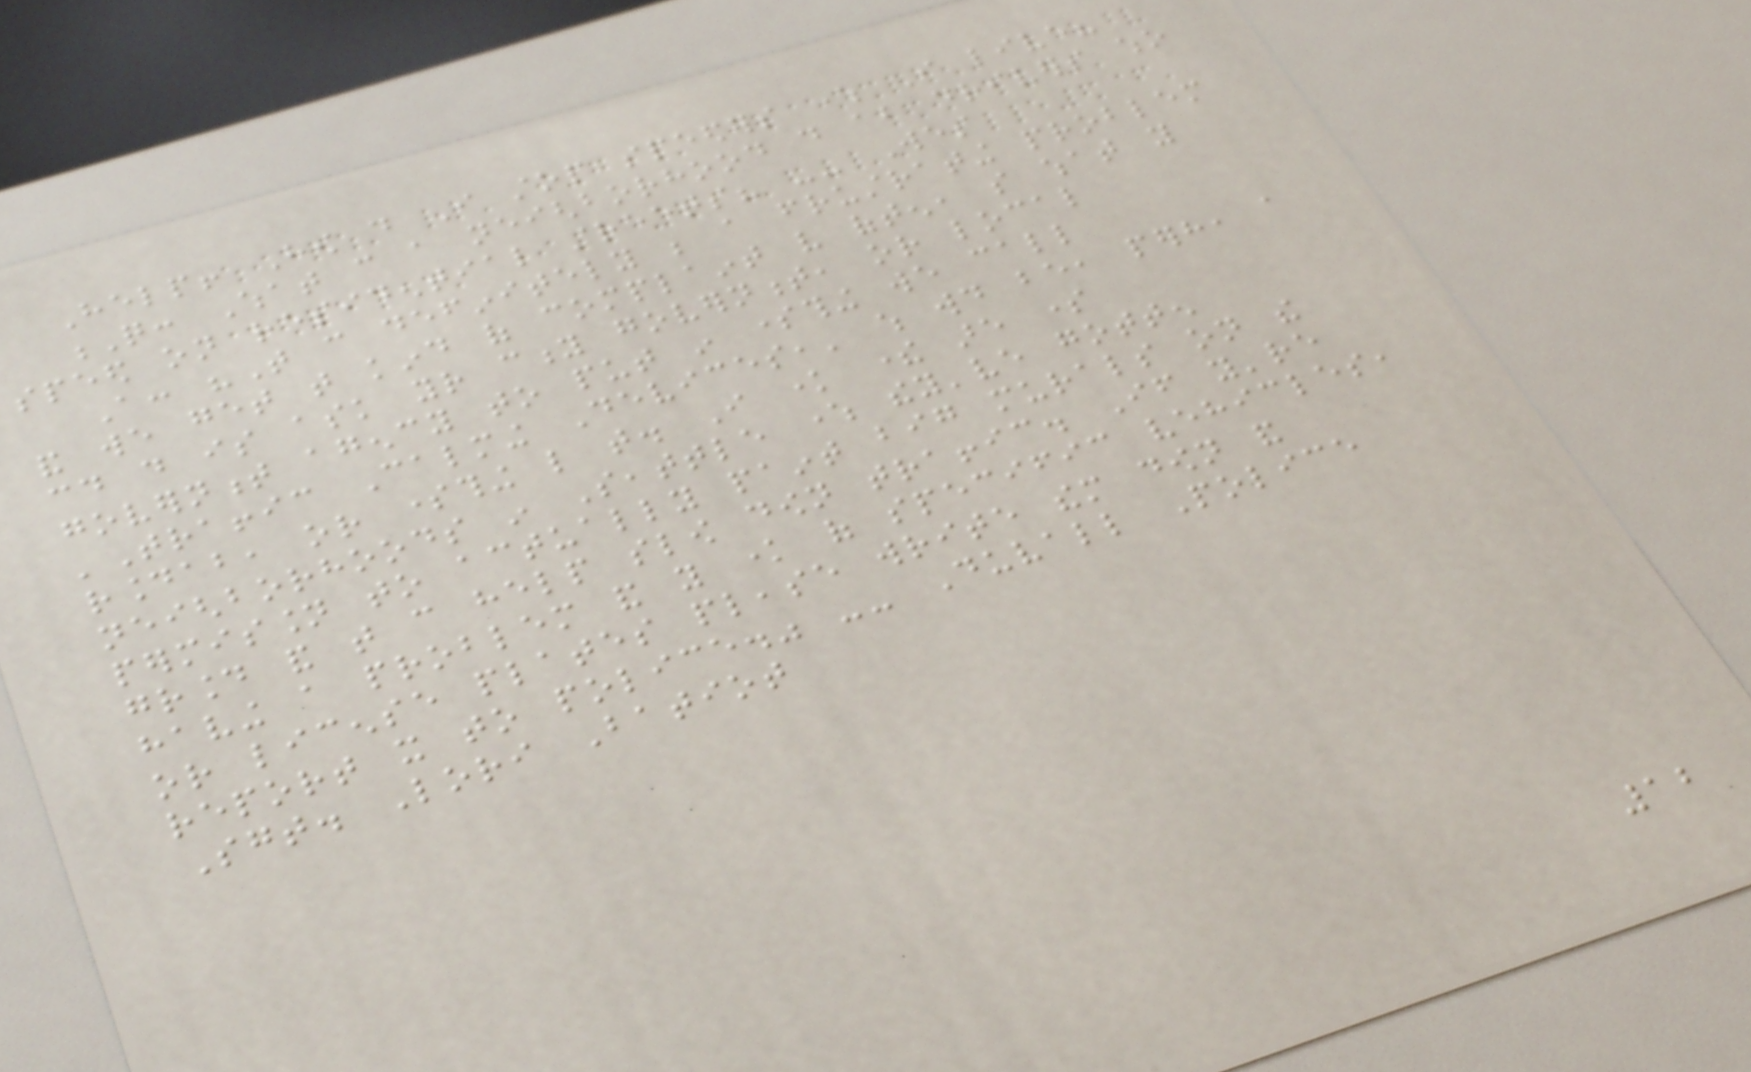Help! How do I stop speeders where I live?
Q: What can a neighborhood do about drivers who
speed on residential streets? -- Wes
A: "That can definitely be a frustrating problem
and we get that kind of complaint very often, so what you
could do is ask your city government, or local
government agency to put in something we call
'Traffic Calming Devices,' which would be, perhaps, a
roundabout, or something like that. I know there are some
neighborhoods in Seattle where they've gotten
permission to actually paint big murals on the
ground and that can help slow down traffic. If you're
having a problem and you know of specific vehicles,
or license plates please write them down and
report it to police." -- Duvall Police
Sgt. Lori Batiot
12
